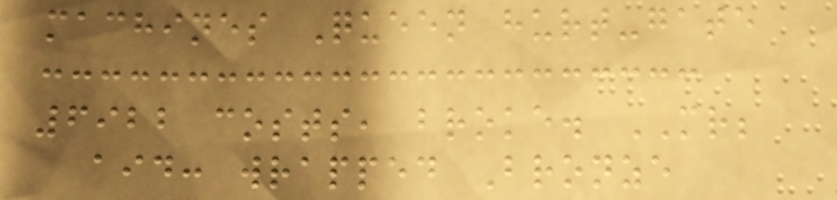machines Queen hurt-gate
6922 costs, broke. MR;
aid: wrapped Bronze
